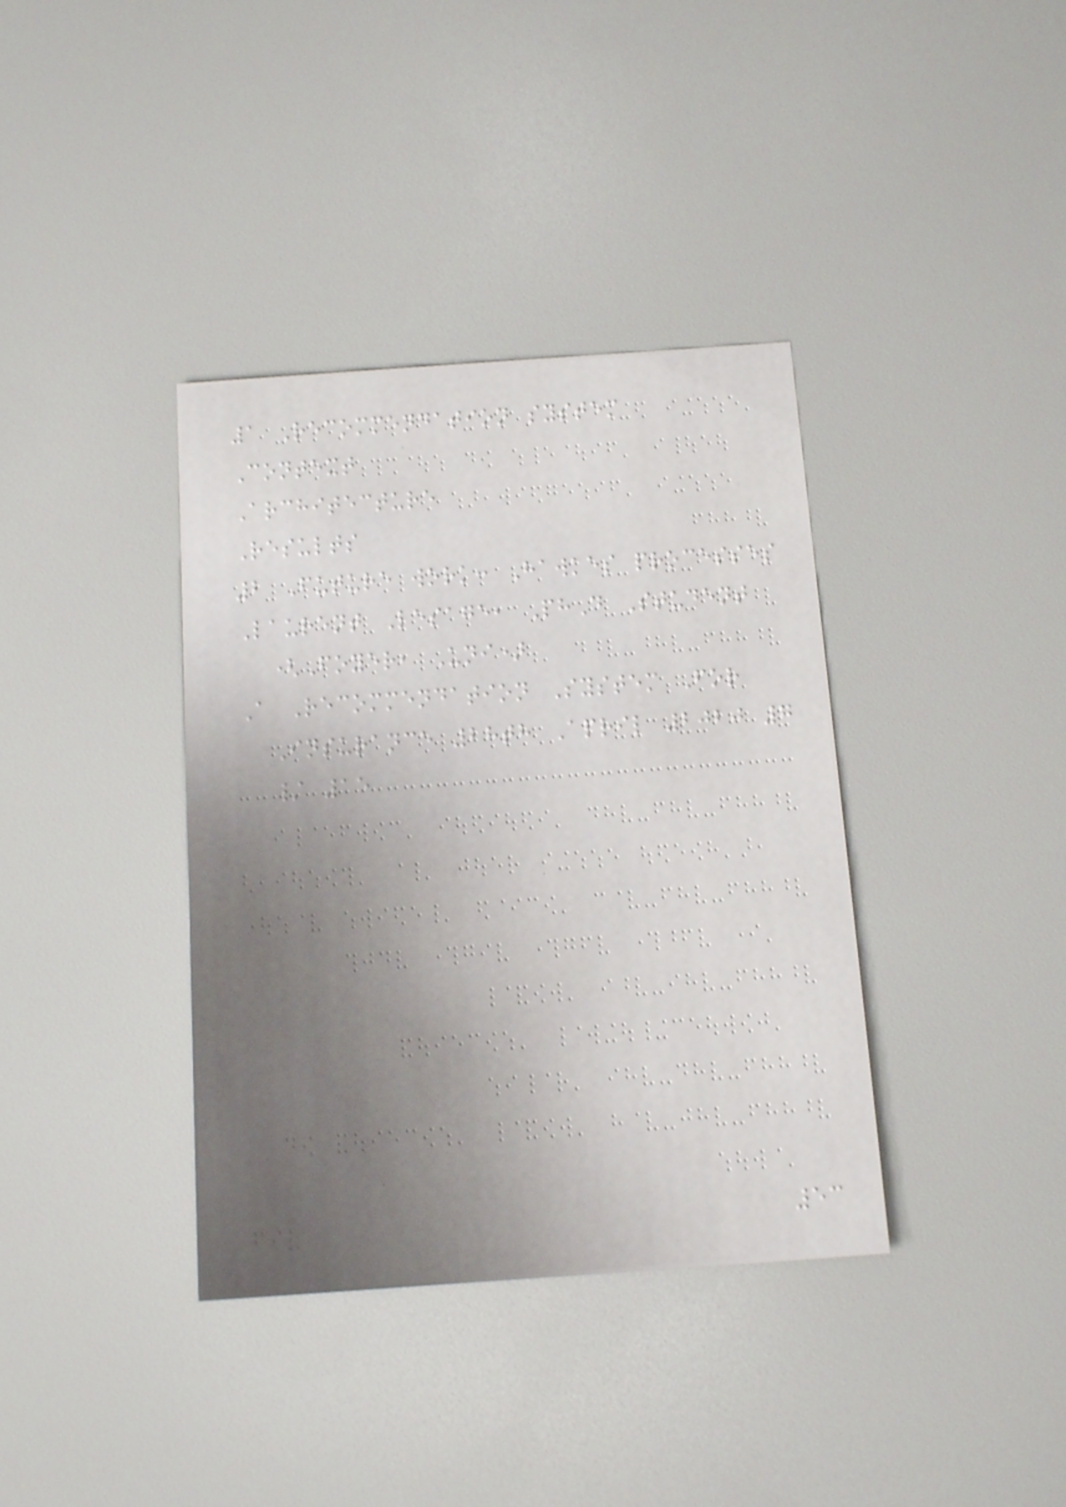1 Recommendation system
Context
Architecture
Results
2 Future work: Hawkes processes
Laurent Lesage, PhD Student
(Foyer, Uni)
A Recommendation System For
Insurance 28th April 2020 7
/ 15
53
